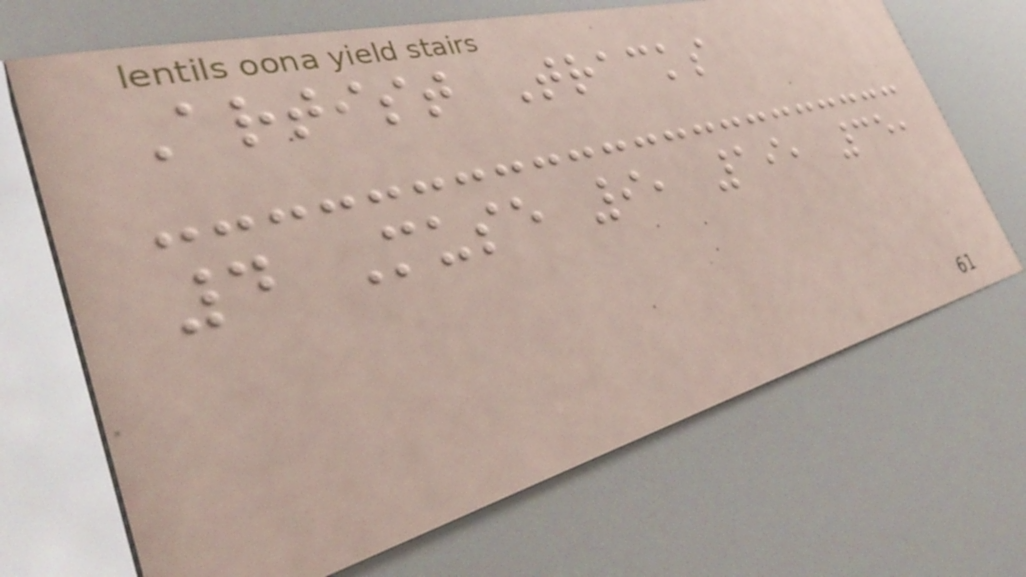Artist Tracks
4 Muse 9, 19, 35,
